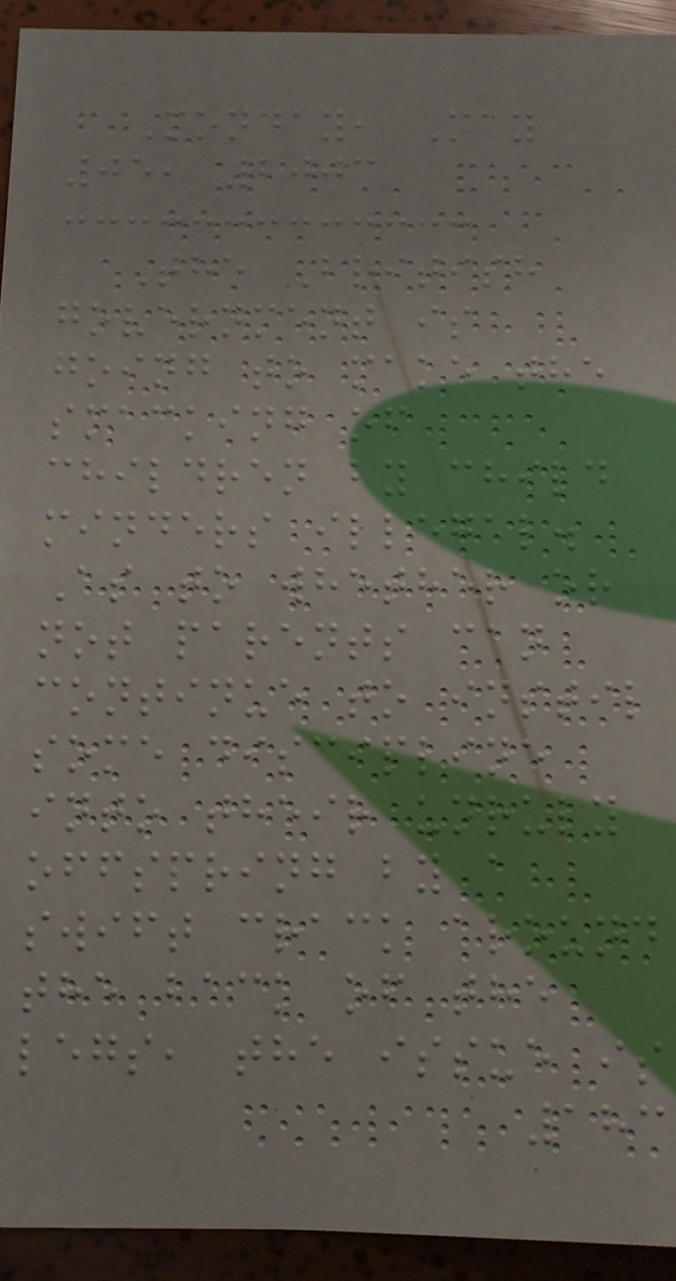Monday, May
05, 2003
The British
government is
going to make the
smacking of
children by child
minders illegal.
As to whether or
not parents can
continue to instil
some discipline
into their unruly
offspring by a
swift crack around
the back of the
legs, the issue is
183
